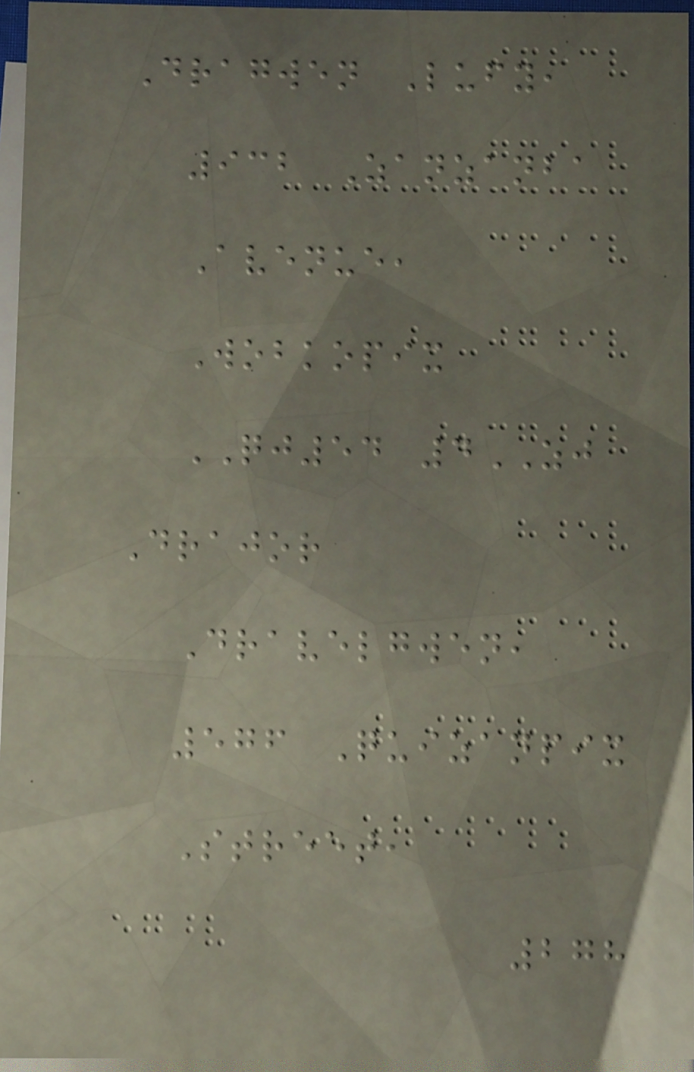Dragwen Lufy,
932 Zanzanba
Avenue,
Wobkopix
QJ54 4ZJ
Drajor
Dravelgwen,
576 Quizanpix
Street,
278
